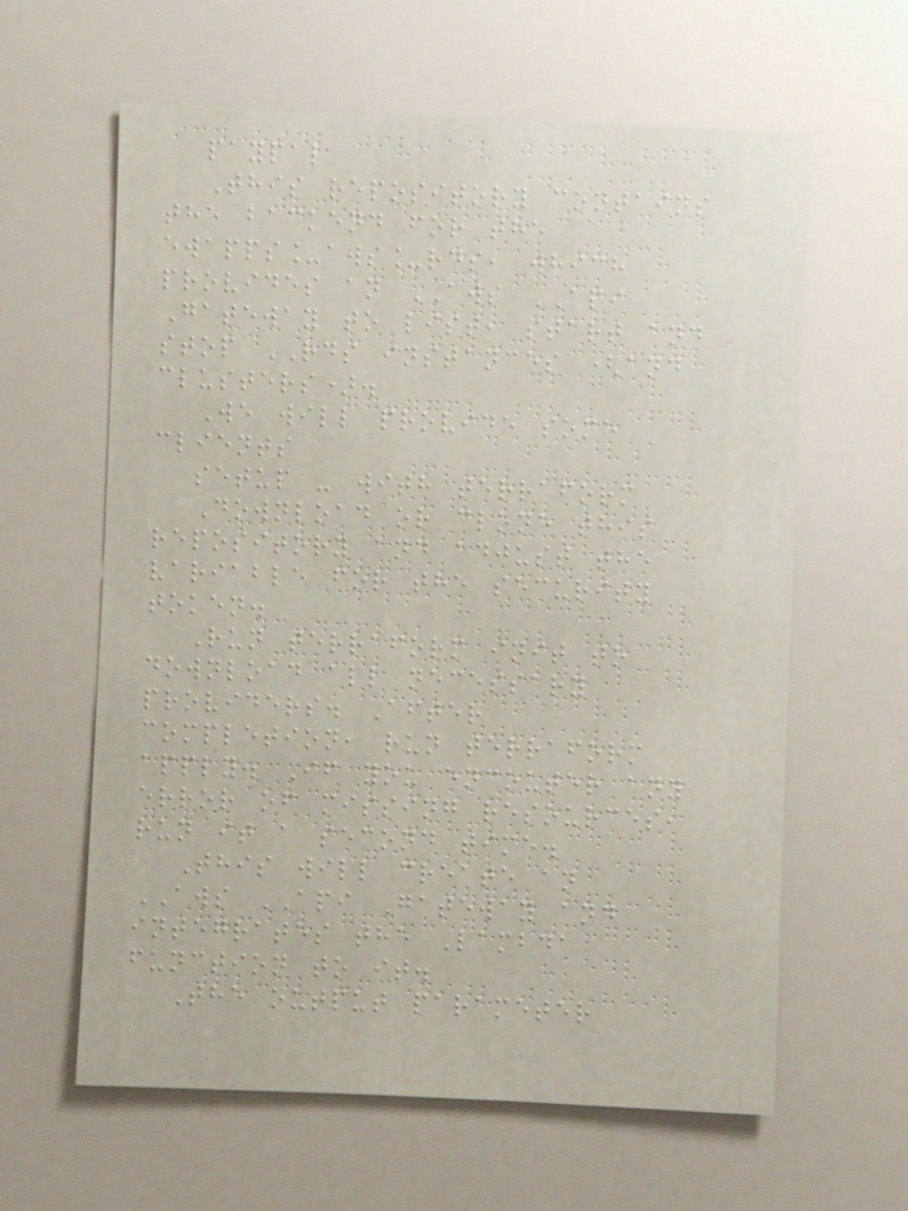paypal
This repository contains
the backend for the
ewapps_aws_rds, which
provides an AWS API
Gateway to list, start and
stop RDS instances (and
clusters).
We will provide some
clients
setup - with terraform
Download or clone this
repository and adjust the
variable for the security
token.
Run terraform init to
download all necessary
providers. After
completion, run terraform
apply. If you encouter any
error of missing resources,
run it a second time.
This will create an
AWS API Gateway and
integrates the Lambda
function to it.
The output parameter
